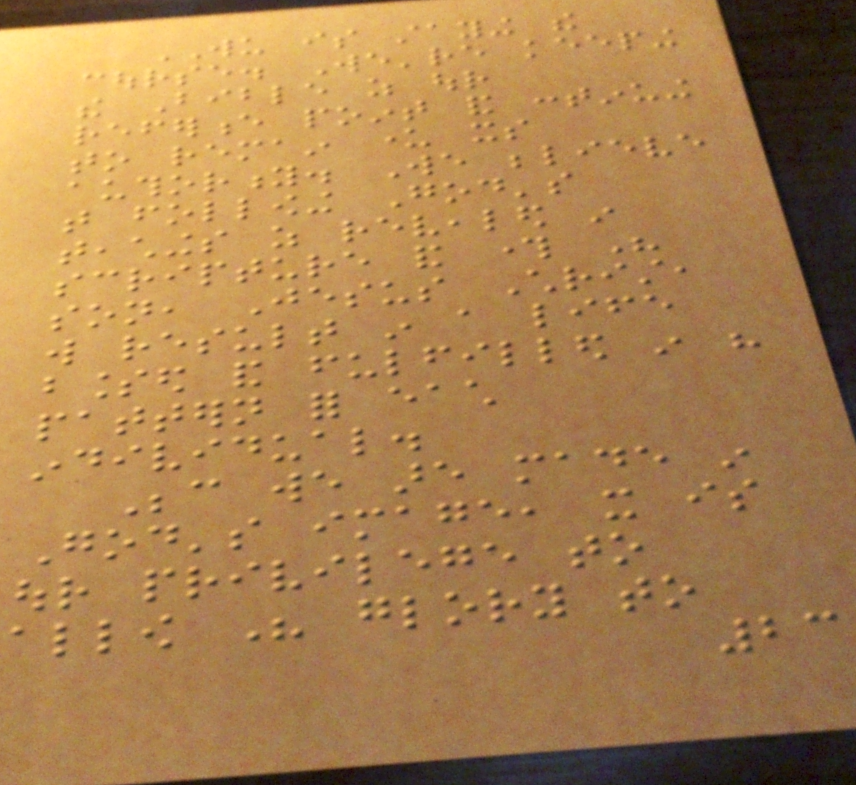WU is staying the
course. We're keeping
the Bible as our
reference point and continuing
to remain under its
authority. We believe
that following God's
teachings as revealed in
scripture and through His
son, Jesus Christ,
will result in a life
blessed and fulfilled in his
pattern for each
individual.
Because we are made in
God's image, it is
our privilege to
allow His glory to
23
